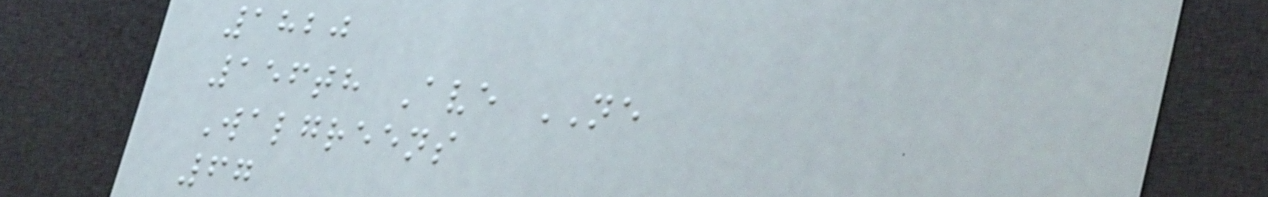1820
156th Ave NE
Walgreens
67
